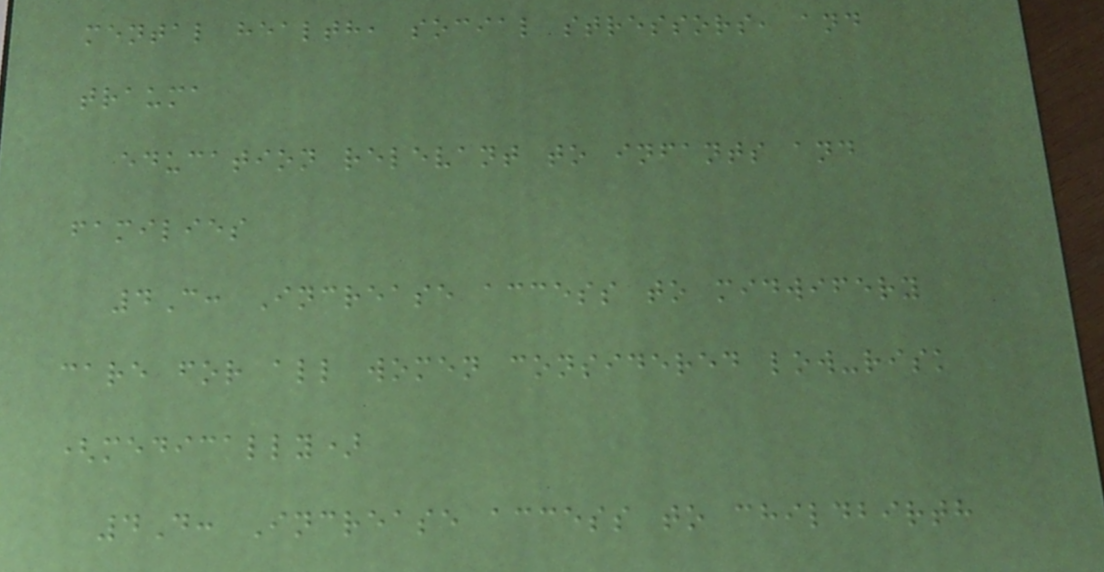mental health, social stressors, and
trauma
education relevant to infants and
families
4C: Increase access to midwifery
care for all women considered low-risk
(medically)
4D: Increase access to childbirth
